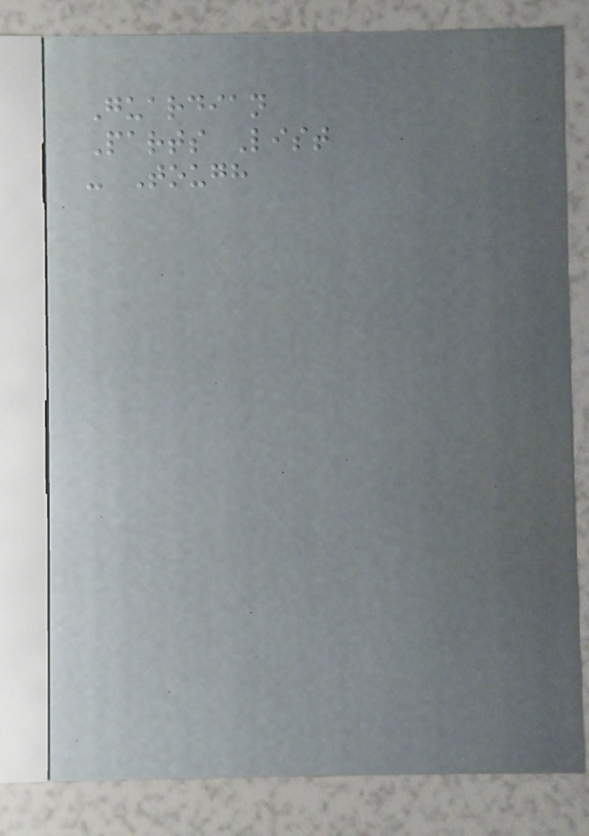Guardian
Parts List
- Tough
